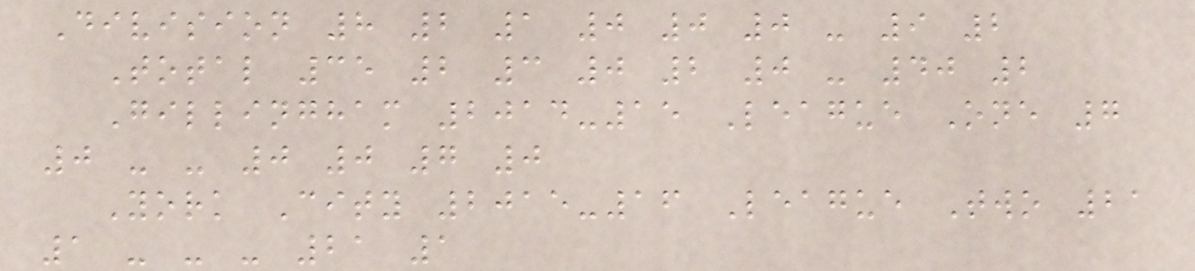Division 8 2 1 0 0 0 - 9 2
Total 35 2 3 0 2 0 - 40 2
Gillingham 2014-15 League One 7
0 - - 0 0 7 0
York City 2015-16 League Two 21
1 - - - 21 1
